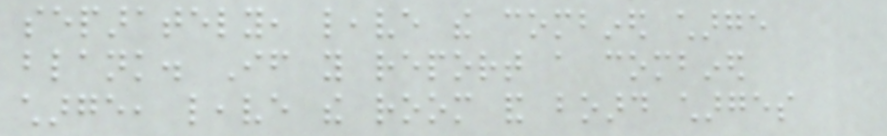separately, leave the combined charge
blank. If you report a combined
charge, leave the room and board charges
